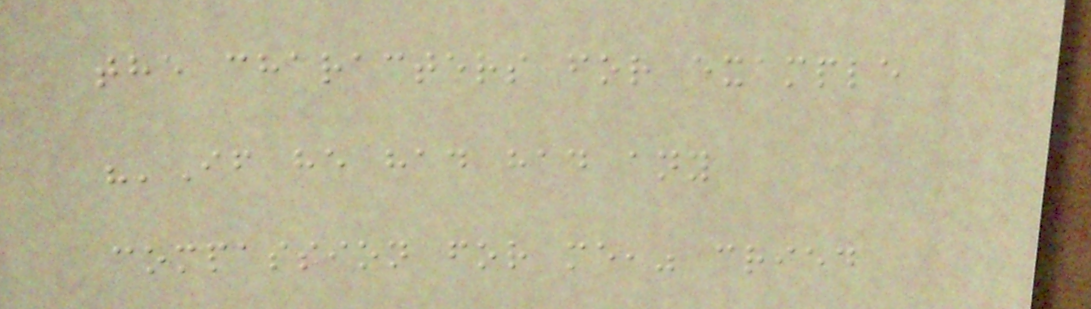the characters for example
"'If he had had any
compassion for me," cried
